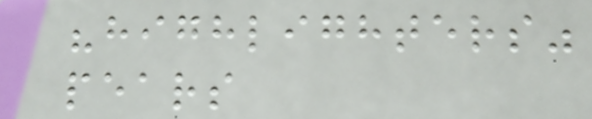"highlighters"
pears
